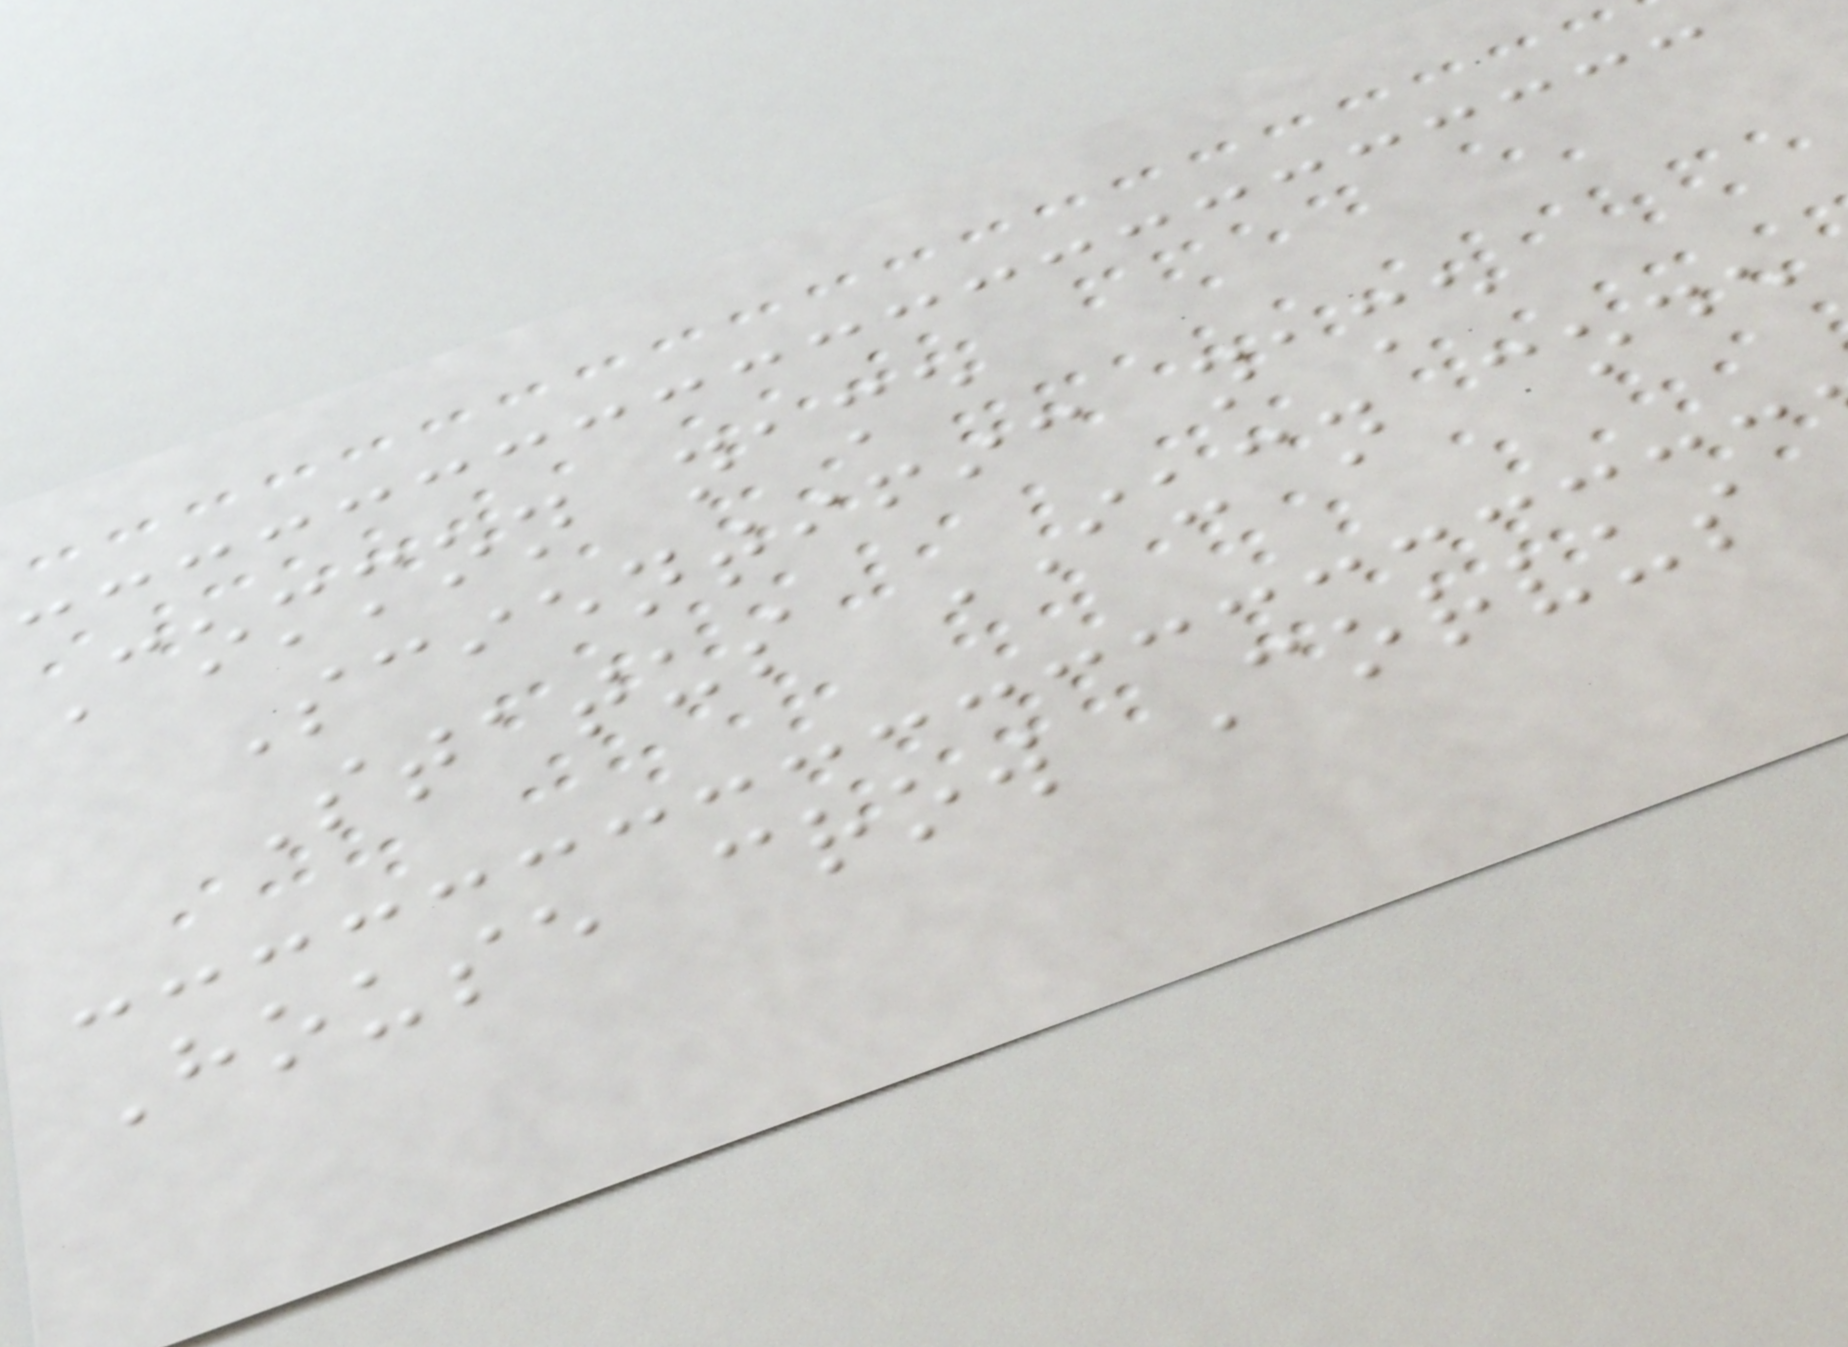Common name
Scientific name
Status IUCN code
House crow Corvus
